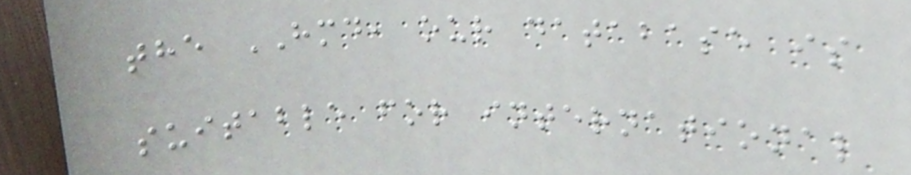the HMD, our database is
suitable for international
